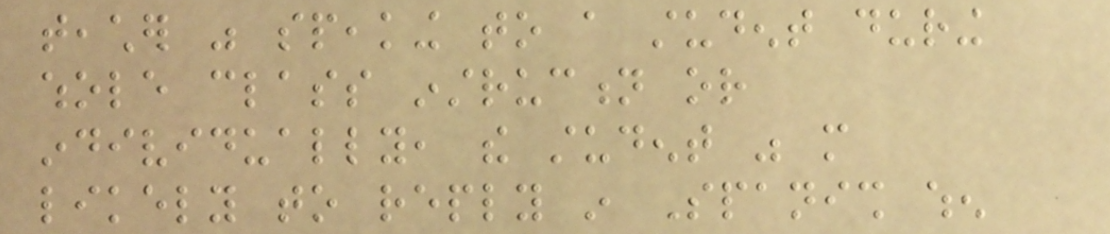teacher was speaking to a student during
whole class instruction or
individually, the student was more
likely to reply in Spanish when
